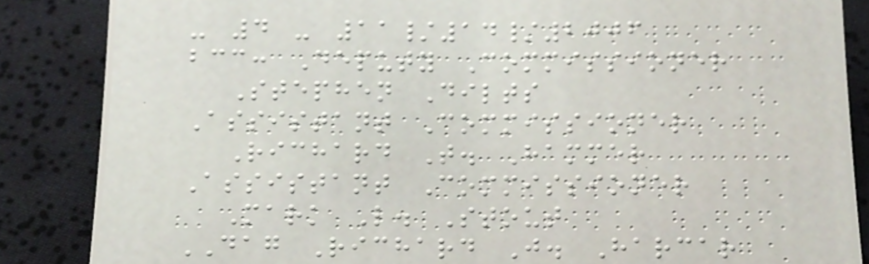- 4 - 11/14/2006
bcc: Deputy Commissioner
Stephen Dilts
Assistant Commissioner
Richard T. Hammer
Assistant Commissioner
Mark L. Stout
DAG Richard J. Harcar
